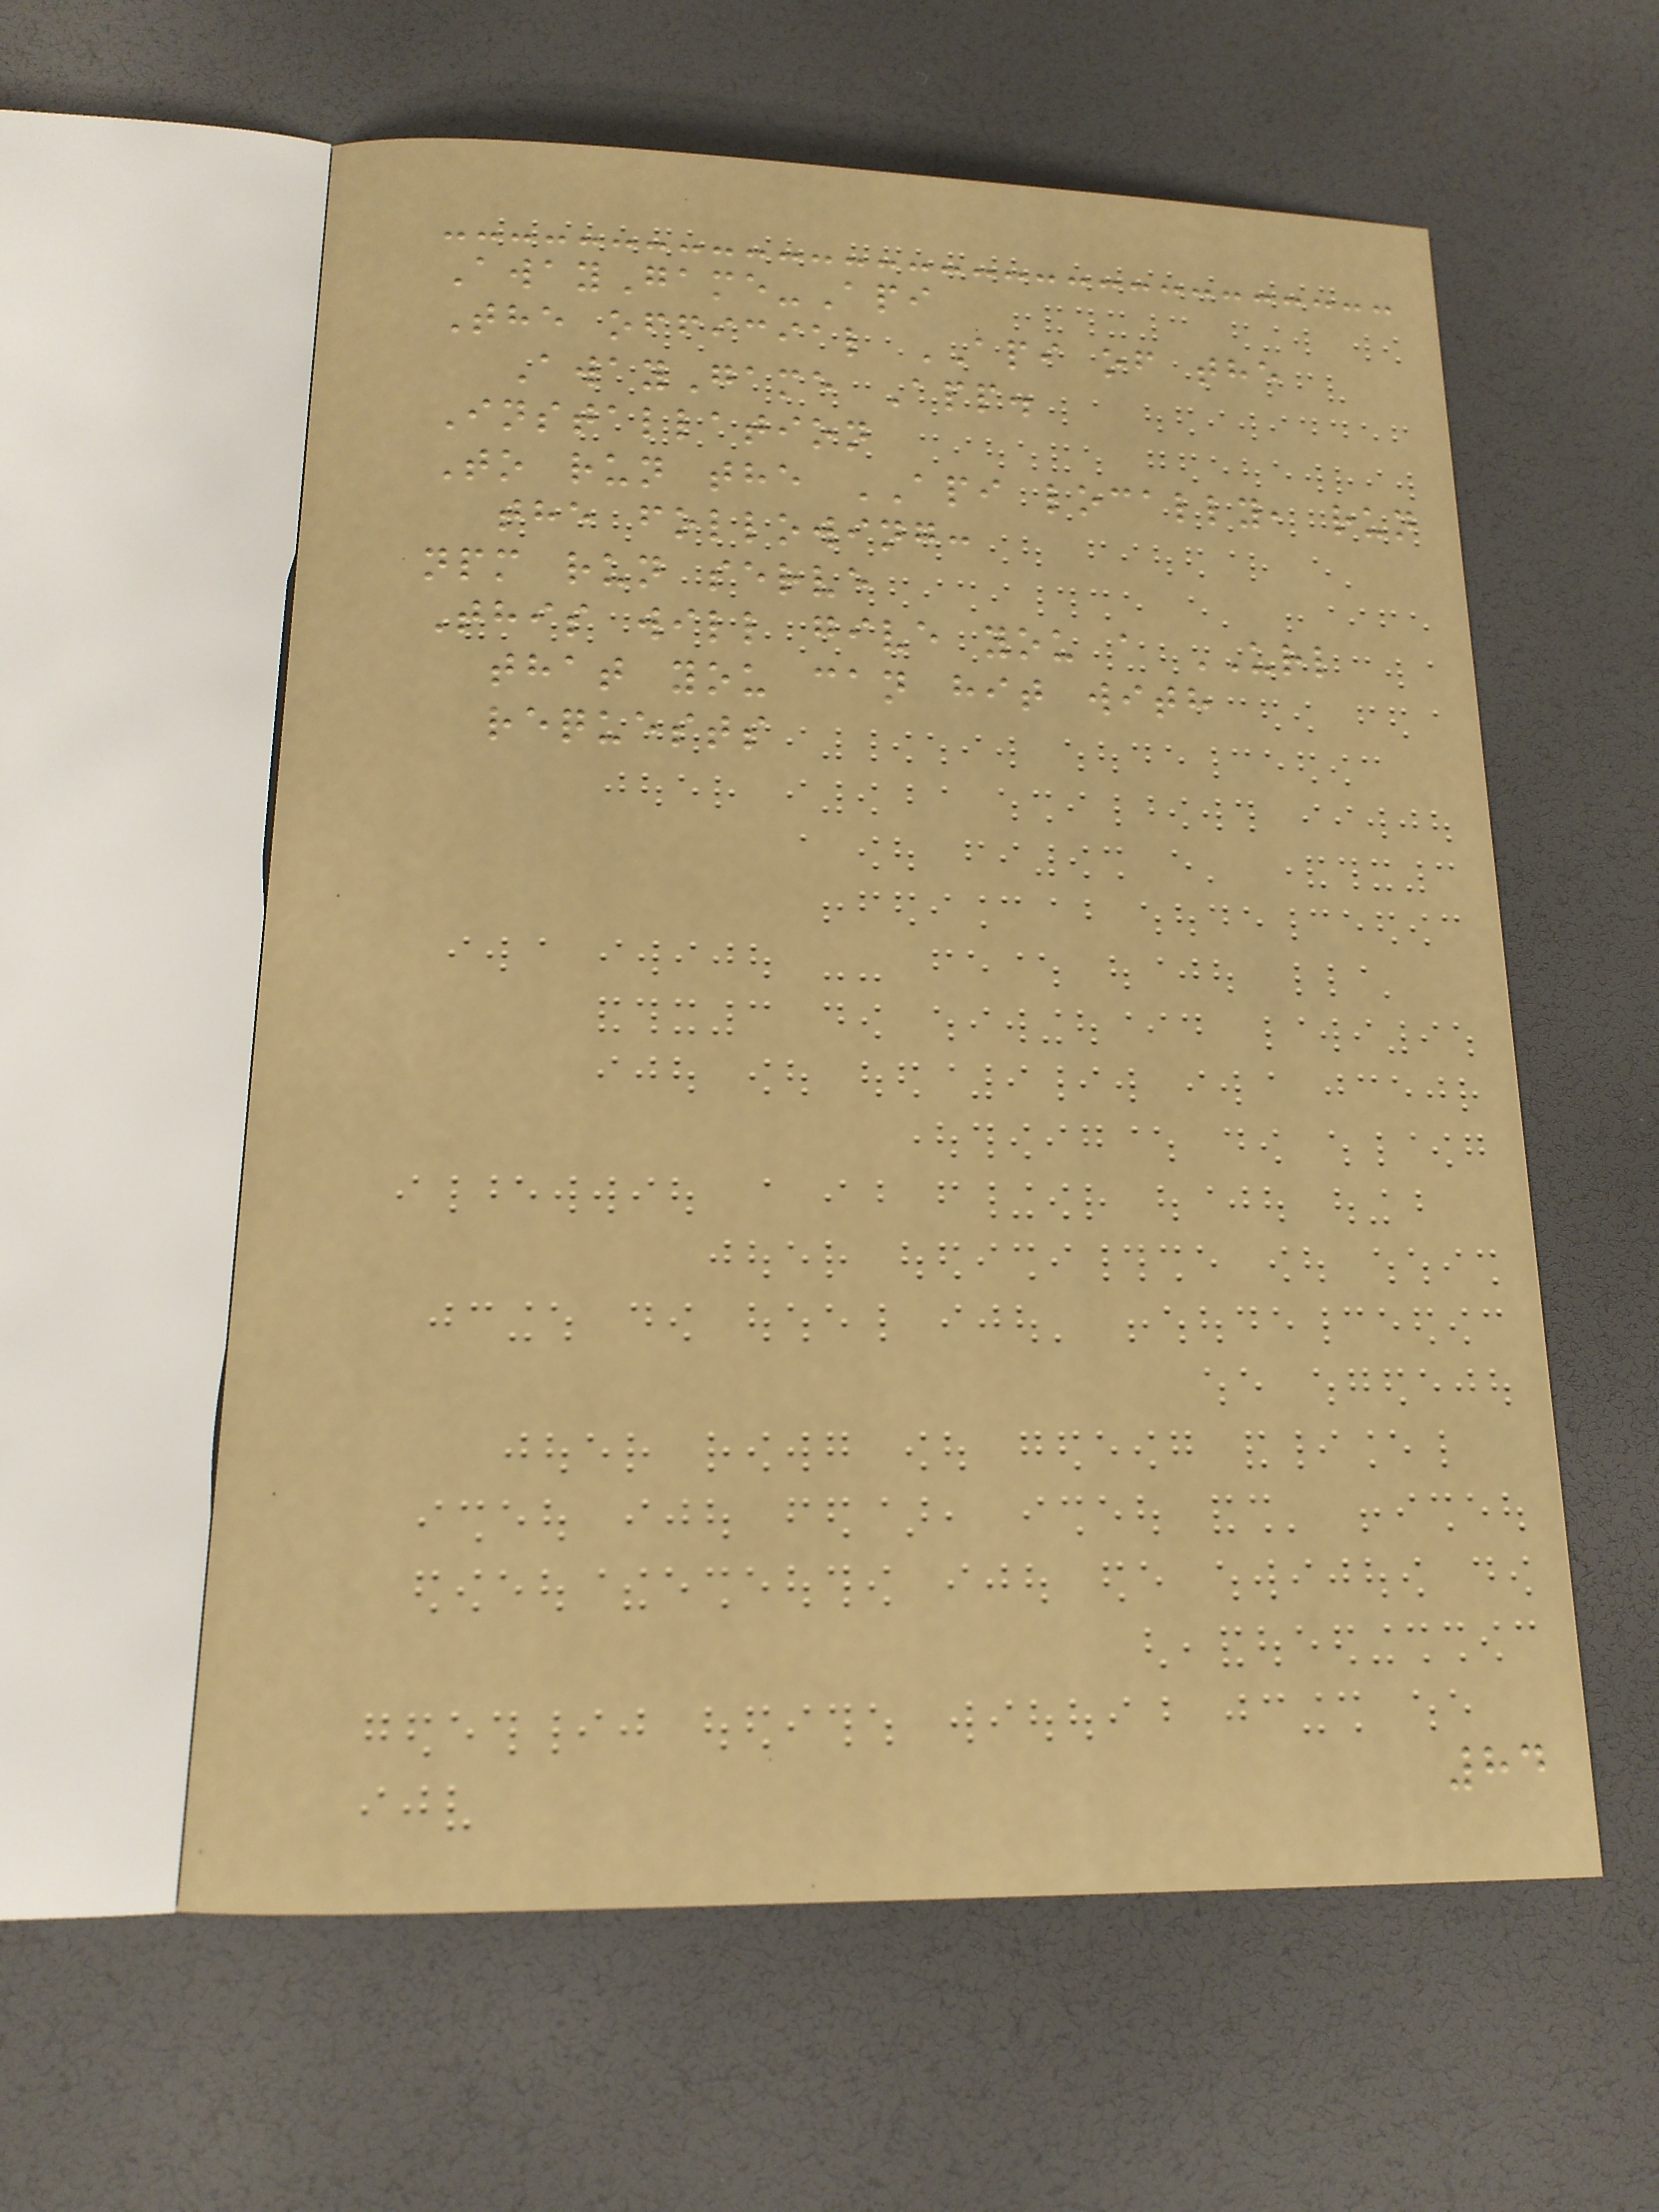AwayGame-Api
The official API of the
AwayGame App.
Installation
To run the API locally, run
the following:
npm run serve
This will give you a URL
that you can hit with
requests
84
